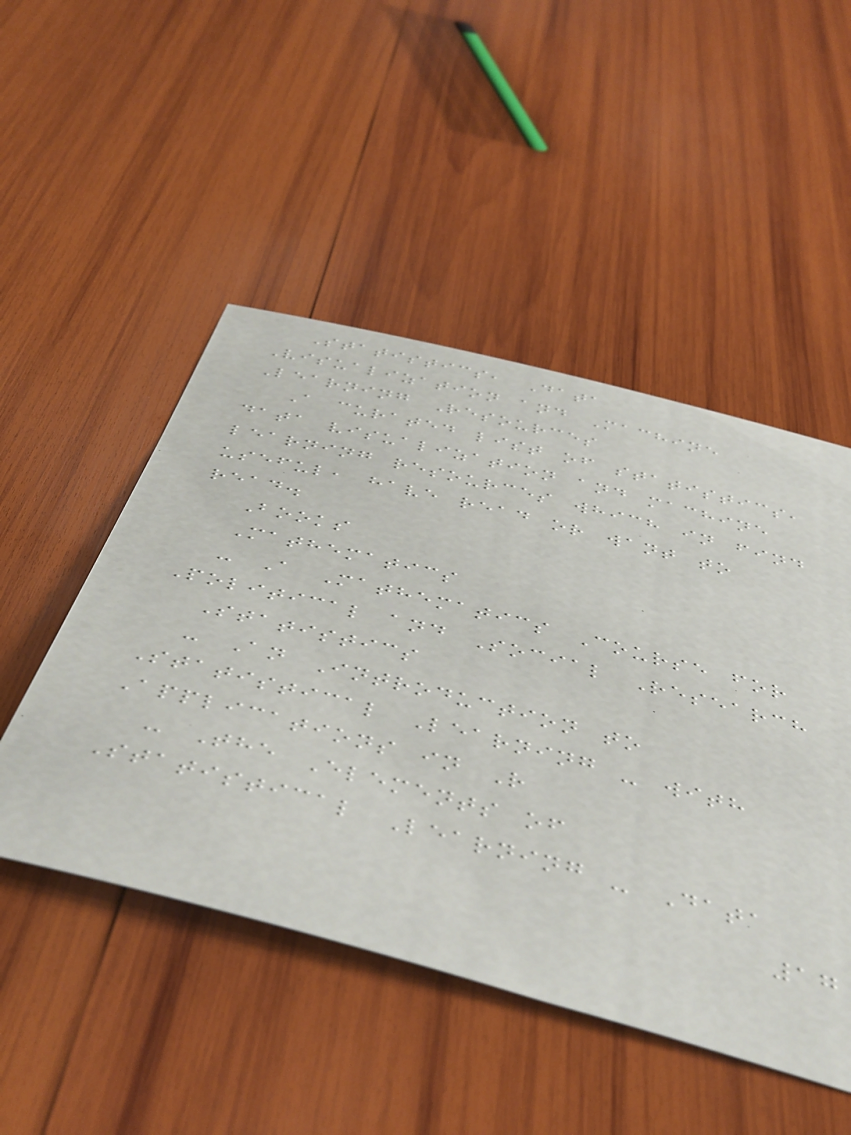Statistics, Data
Visualization and Machine
Learning Resources
A curated list of statistics,
data visualization and machine
learning resources which in find
useful, have read or want to
read.
Books
Mathematics
- A Mathematics Course for
Political and Social Research
Statistics
- An Introduction to
Statistical Learning - with
Applications in R
- The Elements of
Statistical Learning - Data
17
